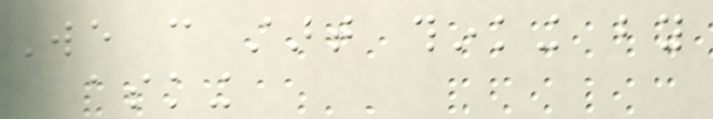We can start thinking by
asking
